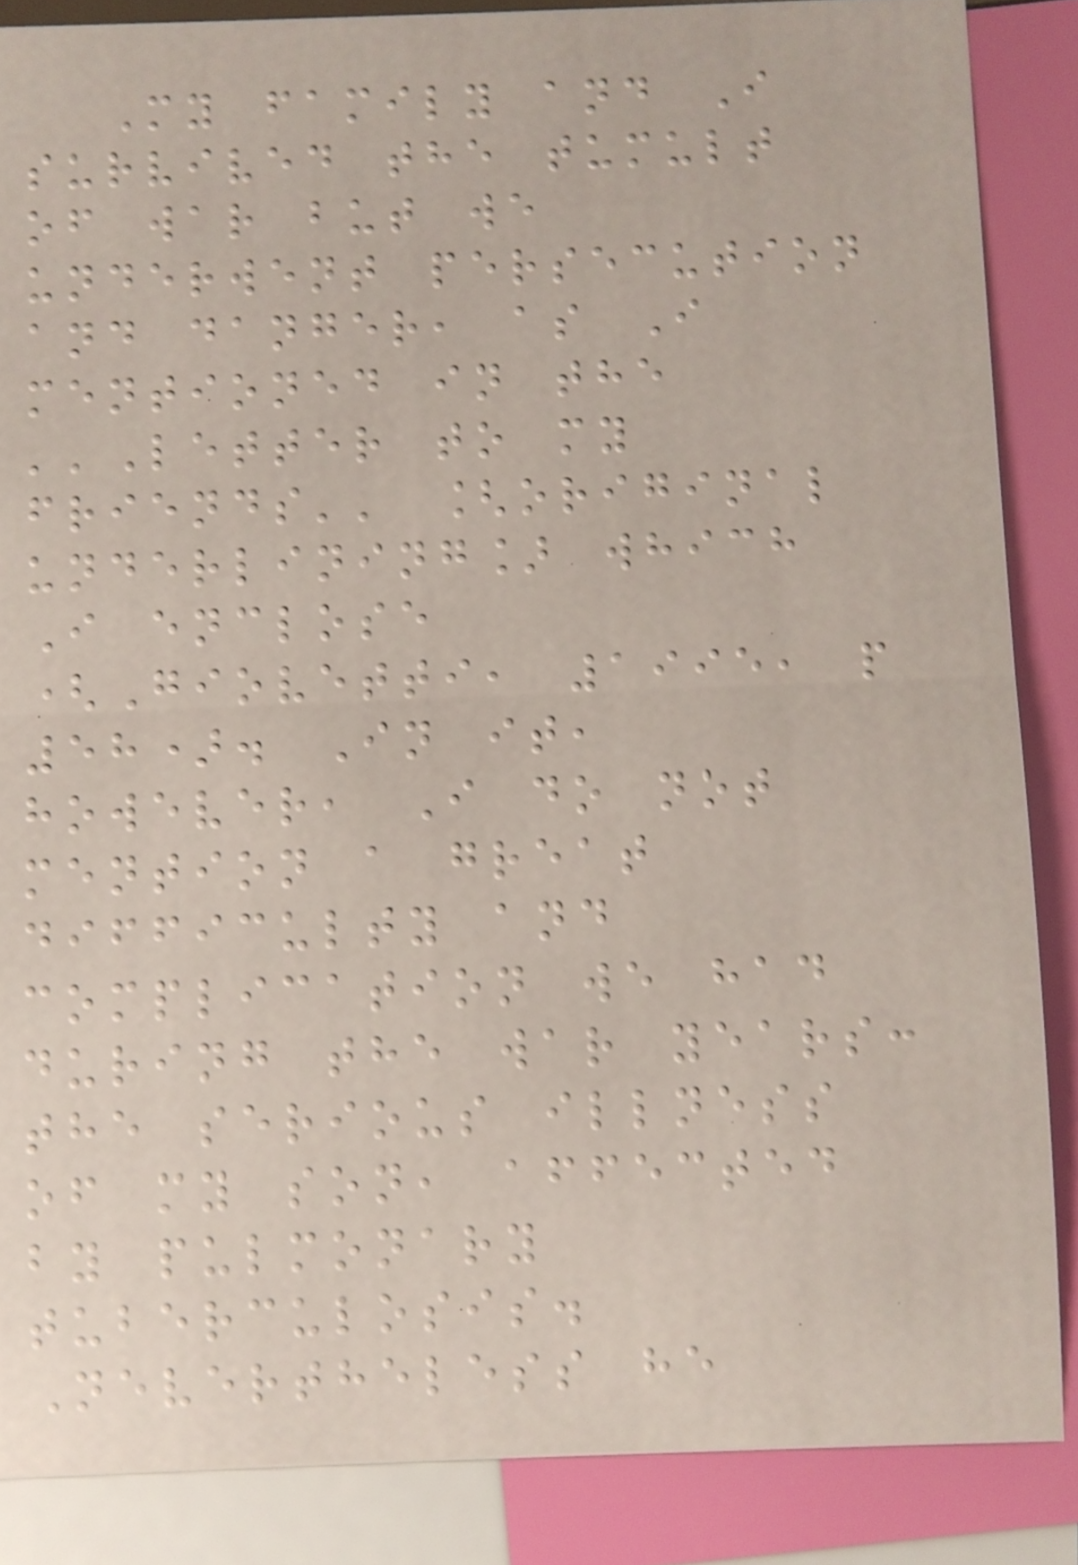My family and I
survived the tumult
of war but we
underwent persecution
and danger, as I
mentioned in the
''Letter to my
friends'' [original
underlining] which
I enclose
(Giovetti, 1995, p
58). In it,
however, I do not
mention a great
difficulty and
complication we had
during the war years:
the serious illness
of my son, affected
by pulmonary
tuberculosis.
Nevertheless he
